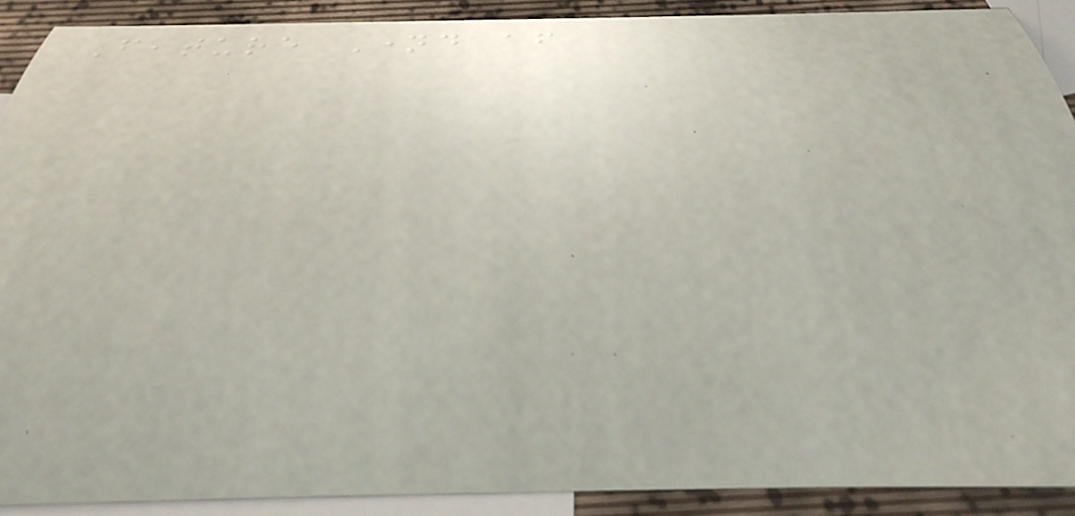Feature Named after
